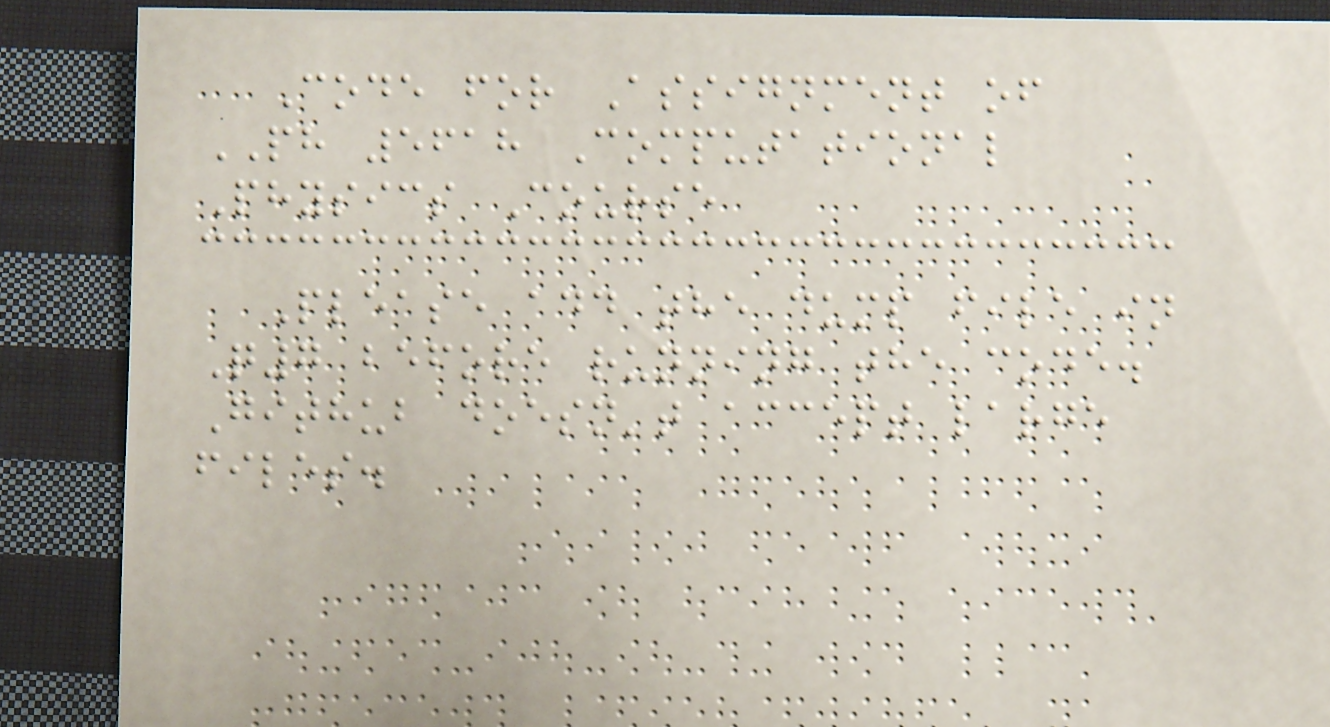Code for Assignment of
PH 5618 Computational
Physics Course
Please add the dump file in
Q7 before running the code.
Github doesn't accept large
files.
